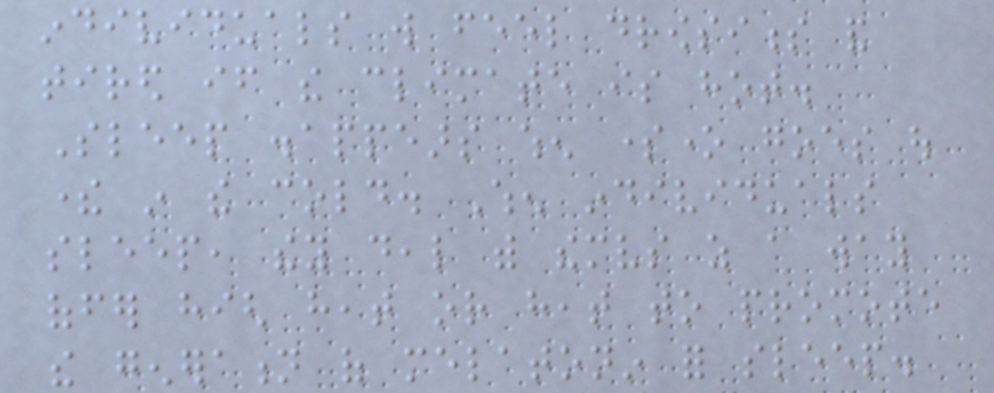individuals will feel drowsiness and
tired if the climate is hot.
Sleep disappears when someone goes out
there in the cold. When individuals
sleep, they deal with themselves as a way
offer high heat or heat to promote
the generation of melatonin for sleep.
